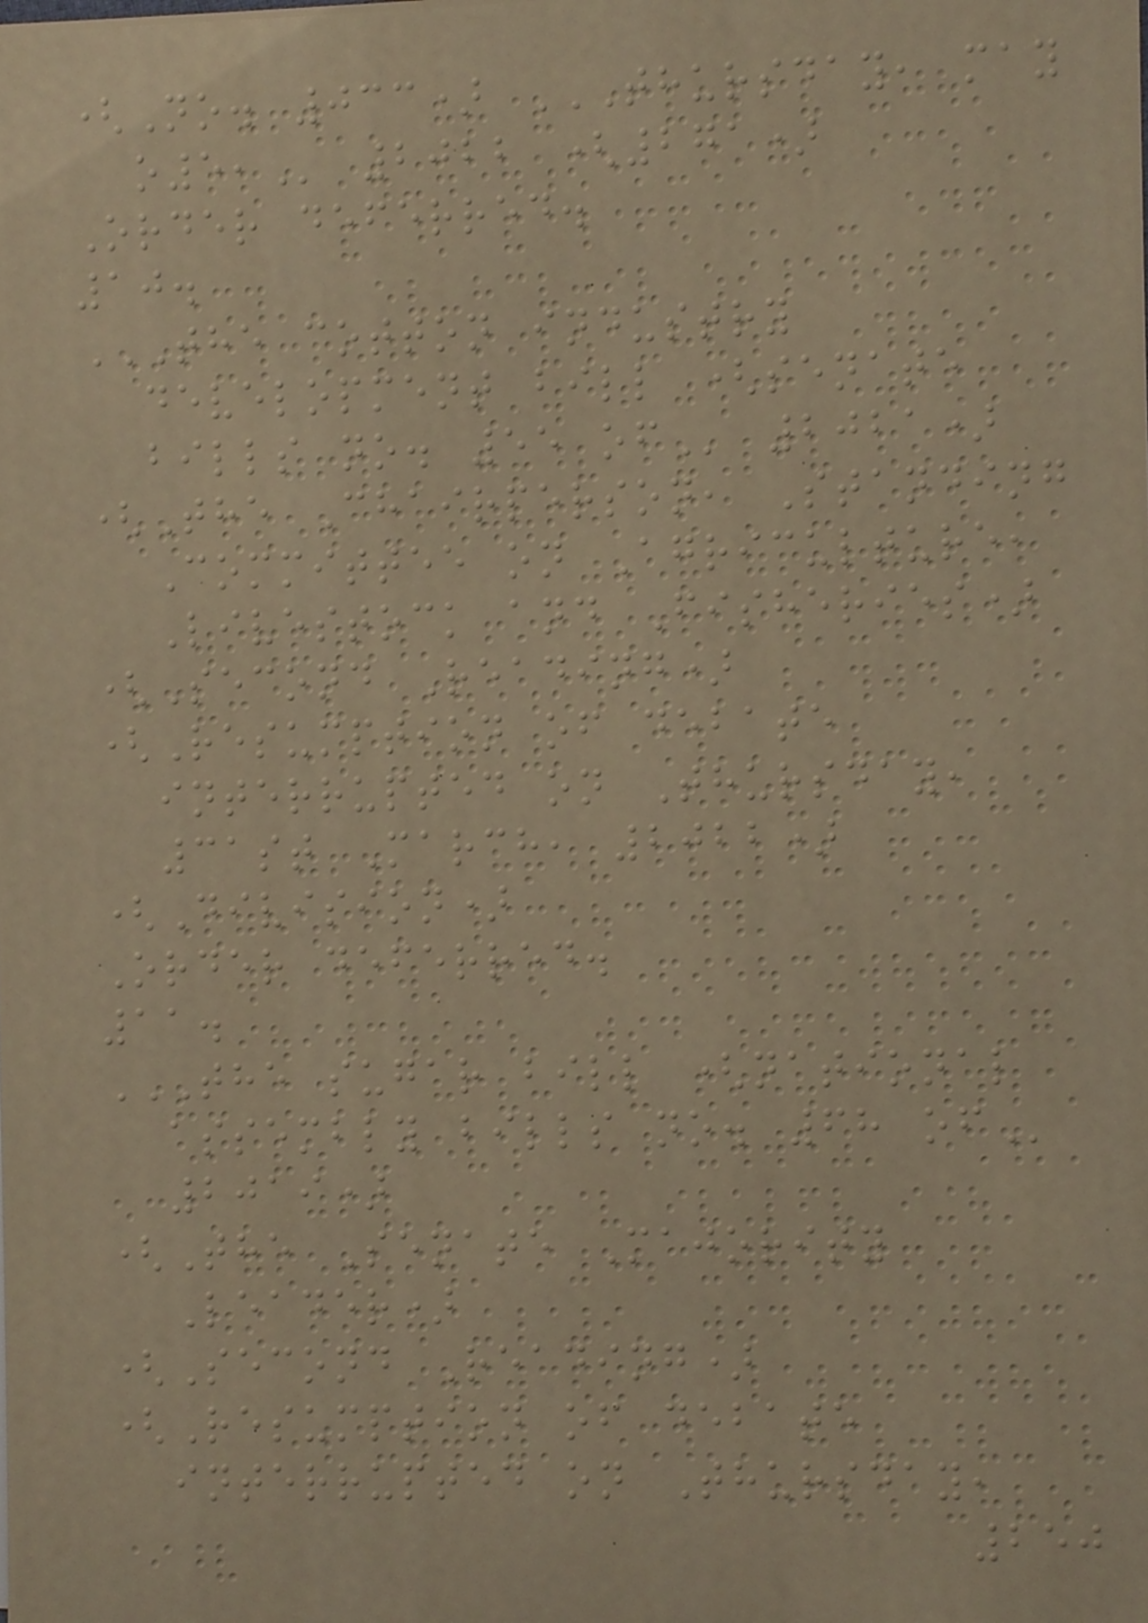(No. 033) THURSDAY, MAY
O5, 2022 (271)
Order deferred.
10.
THE COTTON INDUSTRY
DEVELOPMENT BILL (SENATE
BILLS NO. 55 OF 2021)
(The Chairperson, Standing
Committee on Agriculture,
Livestock and Fisheries)
(Second Reading)
(Resumption of debate
interrupted on Thursday,
31st March, 2022)
(Division)
Order deferred.
11.
THE SUGAR BILL (NATIONAL
ASSEMBLY BILLS NO. 68 OF
2019)
(The Senate Majority
Leader)
(Second Reading)
(Resumption of debate
interrupted on Thursday,
250
